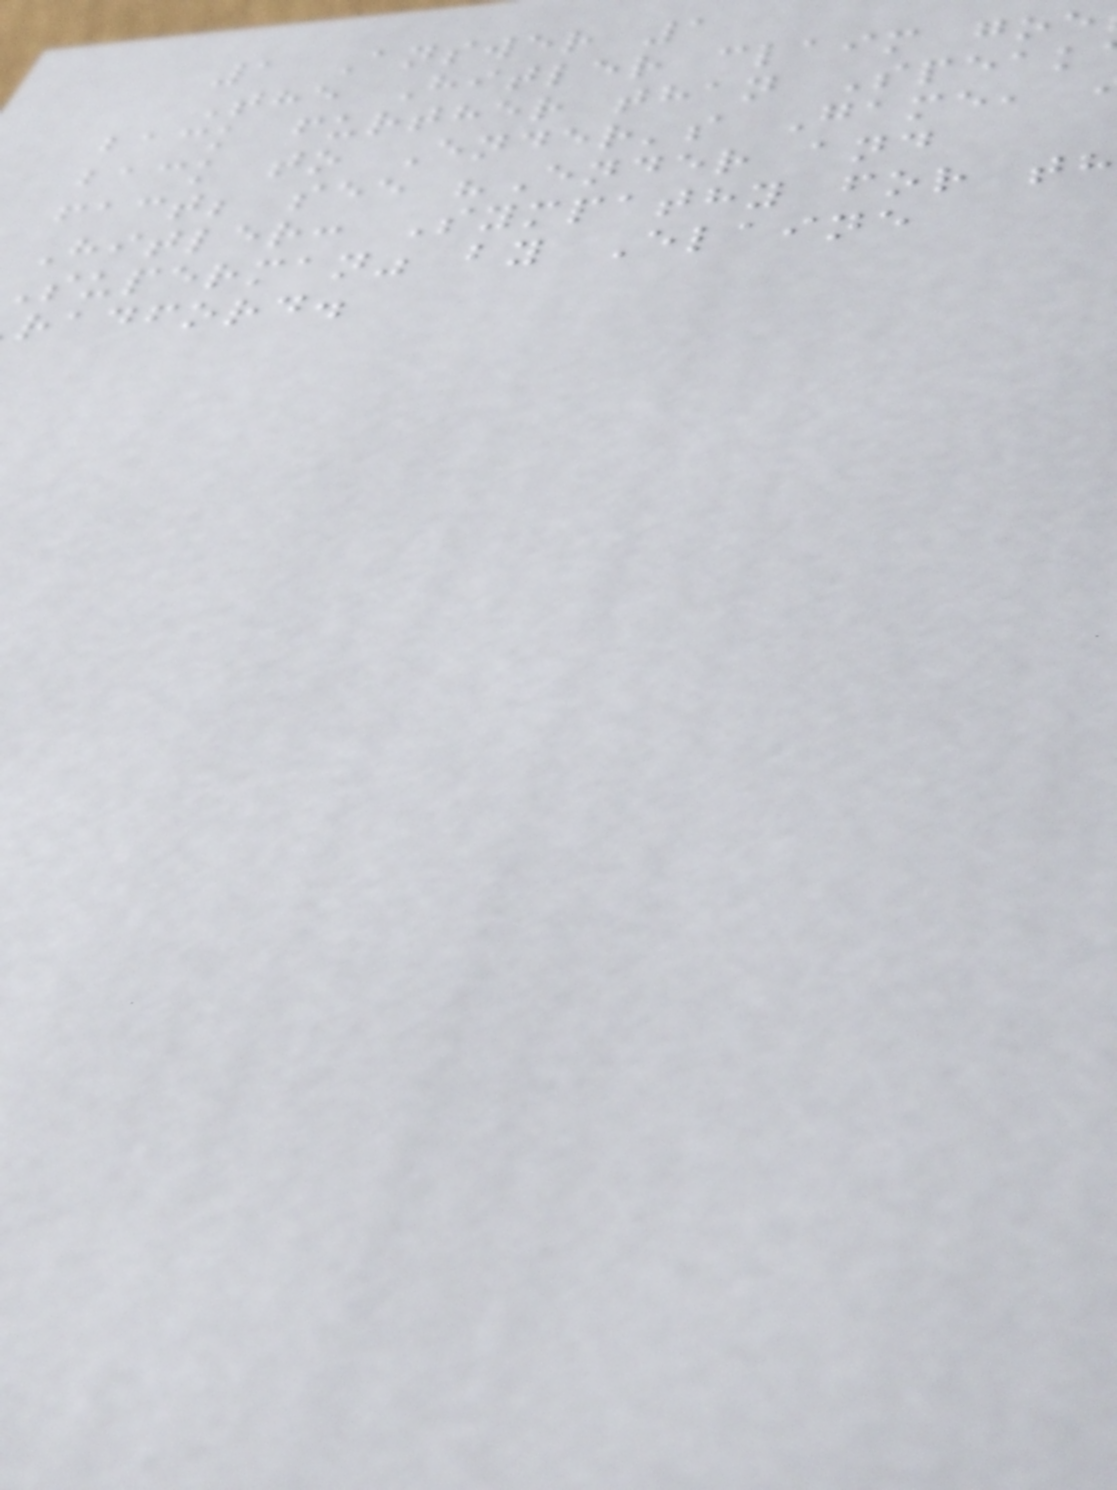1 Answer 1
The Hitler claim goe
back further than Speak
back to Ender's Game,
fact; see "Ender and
Hitler: Sympathy for th
superman" by Elaine
radford.
